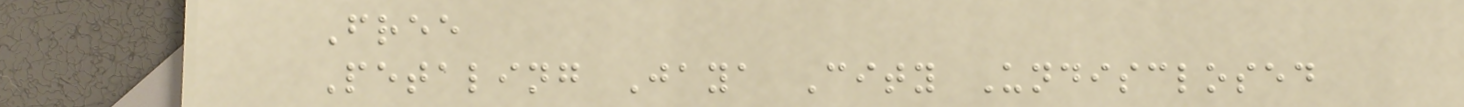Free
Petaling Jaya City Undisclosed
